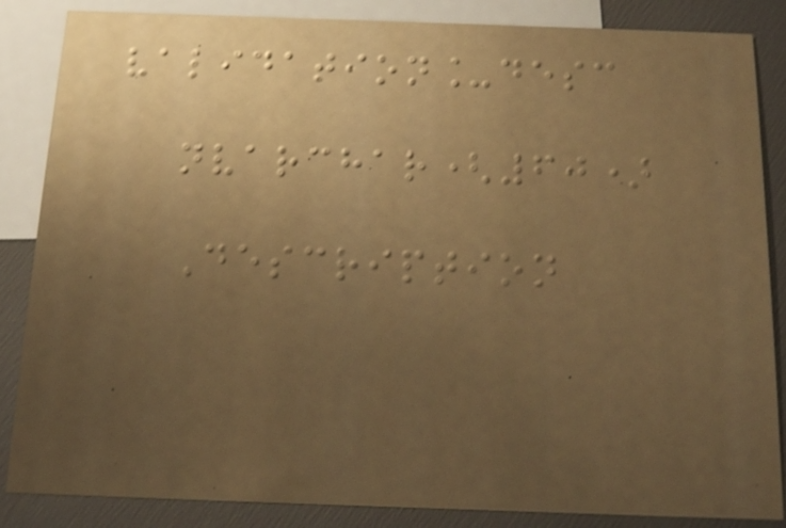validation_desc
nvarchar(60)
Description
